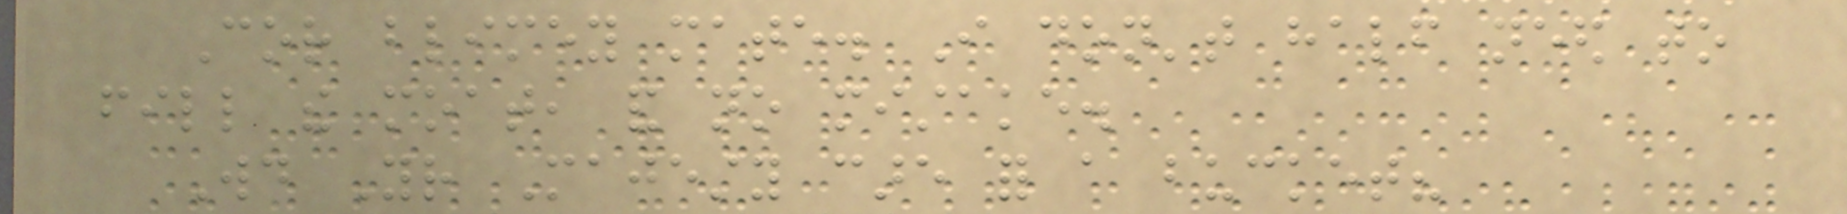Cor blimey mate. I don't half need to
fill the moat, and no mistake.
Would Your Majesty care for a bucket?
